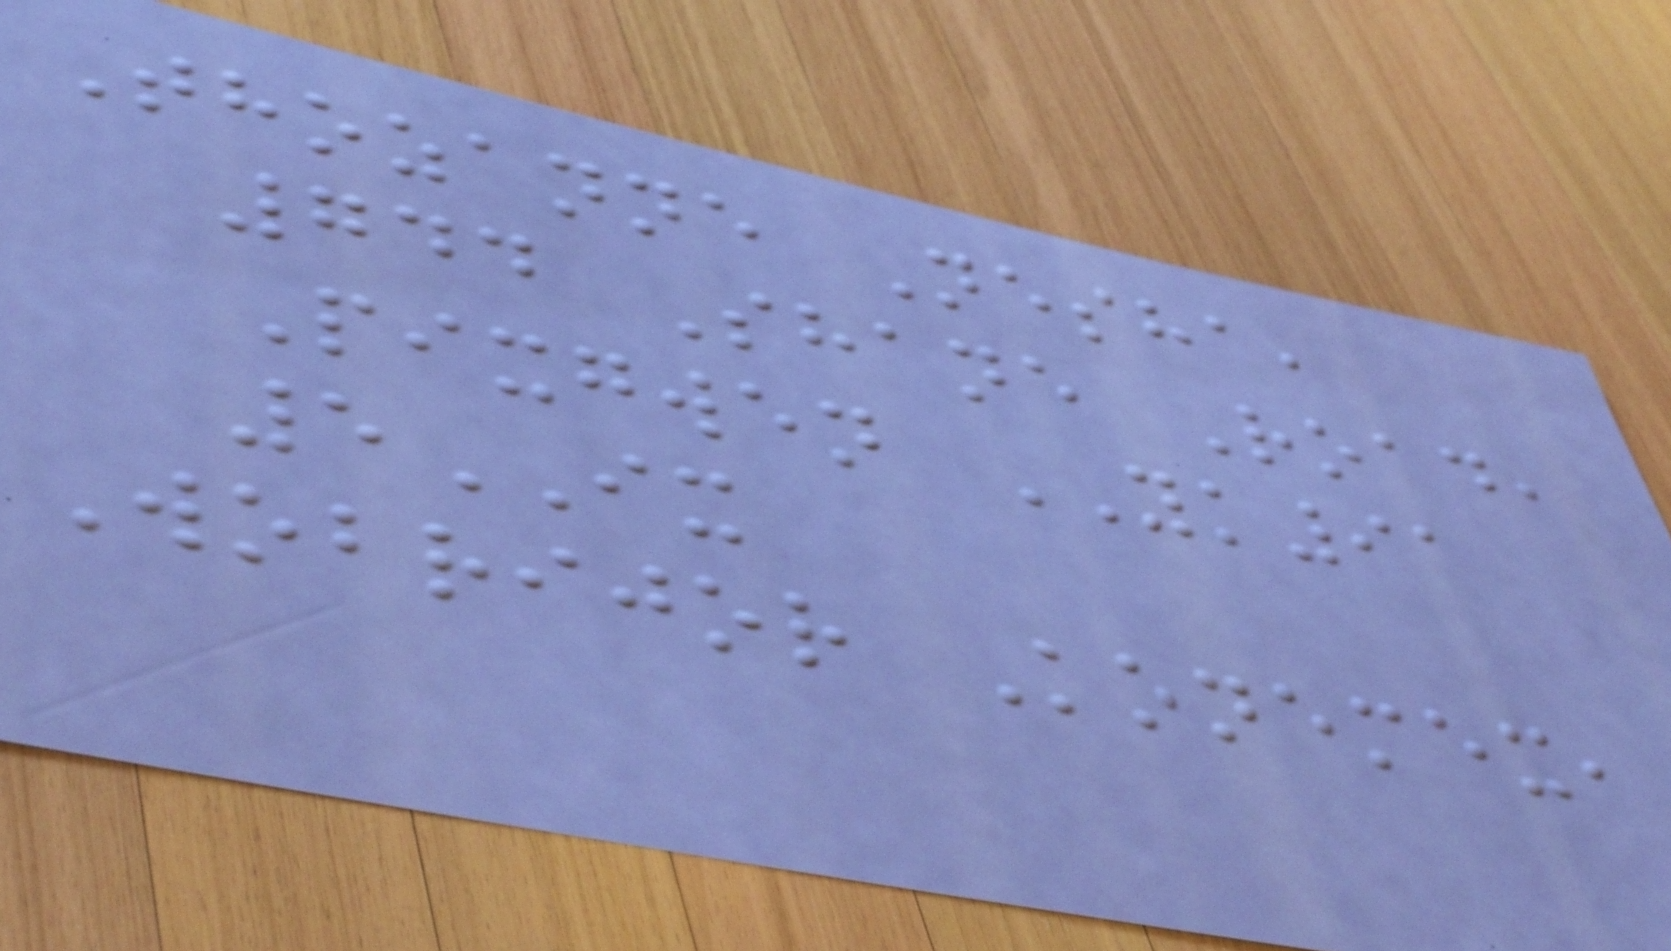Thozanne Nesha,
744 Shane Road,
Pixgwen YK91
5IX
Wobrijor Konemex,
